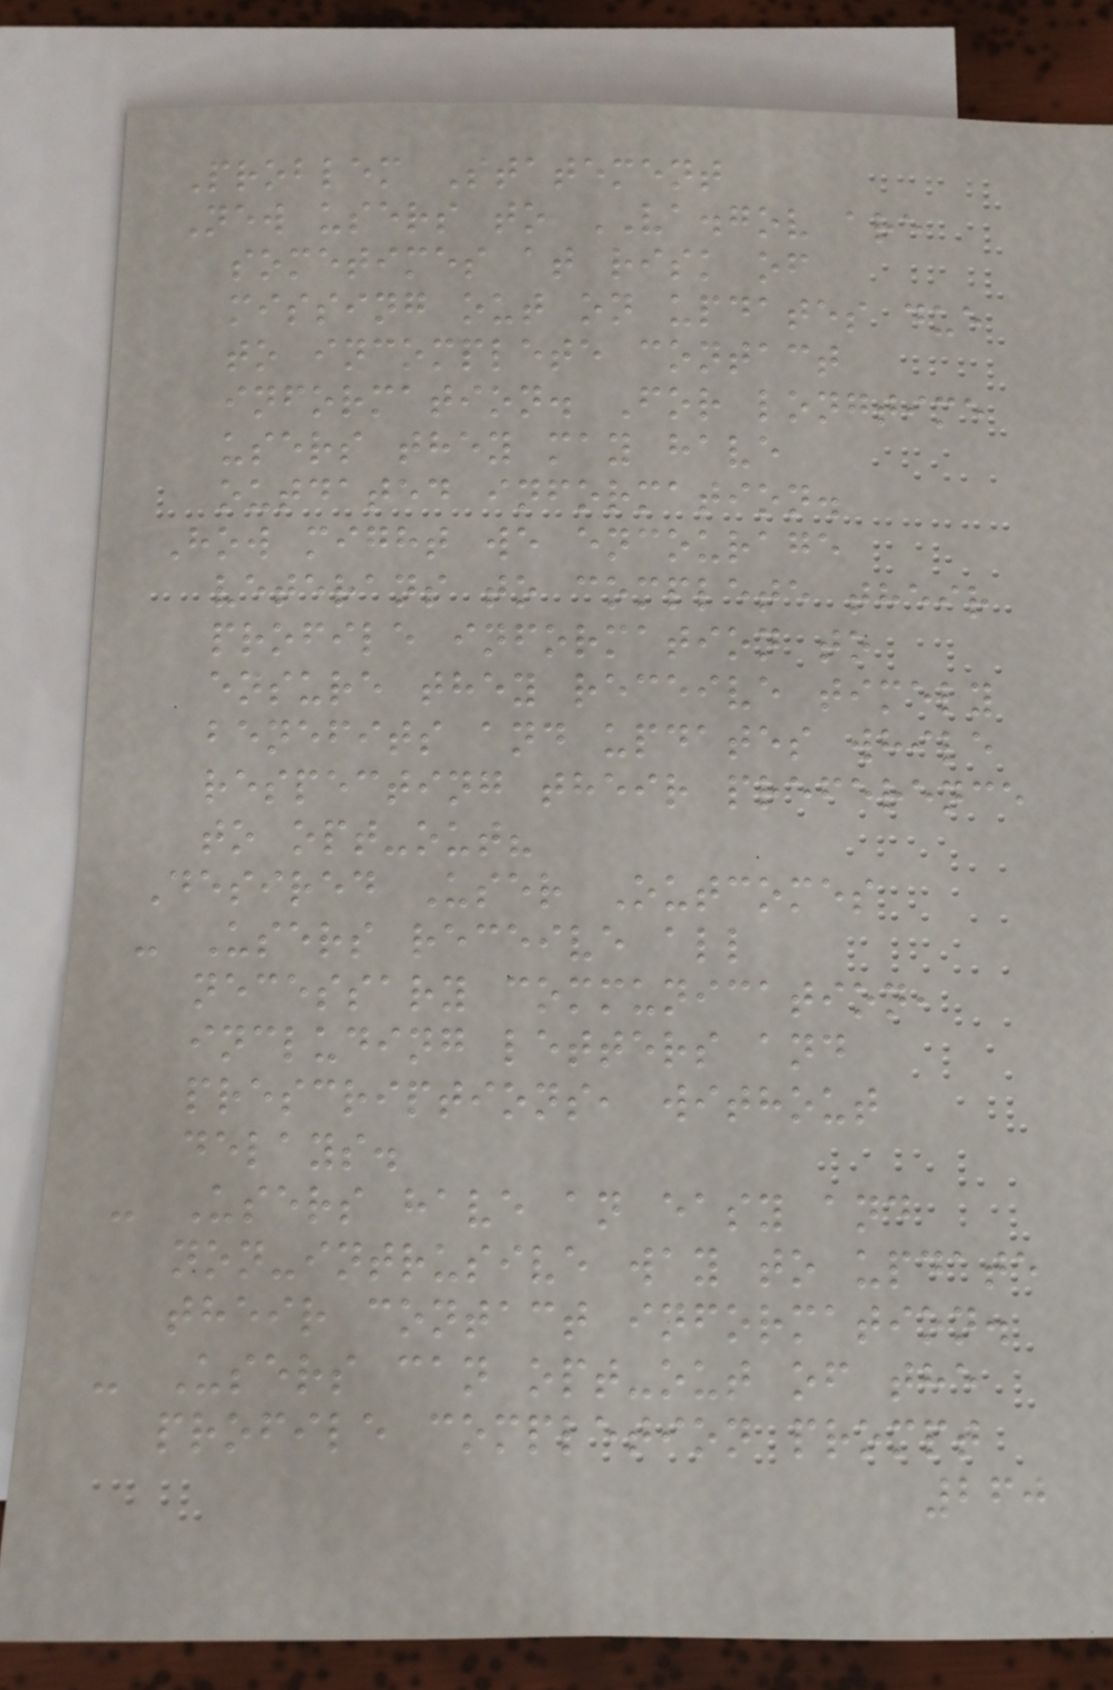Problem Statement
New users to VA.gov are
sometimes at risk of
missing out on updates due
to incomplete contact
information. For longtime
users they may have
outdated information.
How might we encourage
veterans to complete their
profile information to
ensure they receive timely
benefits and updates while
respecting their preference
to opt-out?
Desired User Outcomes
- Users receive all
necessary communication,
including letters and
prescriptions, without
delays.
- Users have an easy and
non-intrusive way to update
their contact information.
- Users can opt-out of the
profile completion prompt
260
